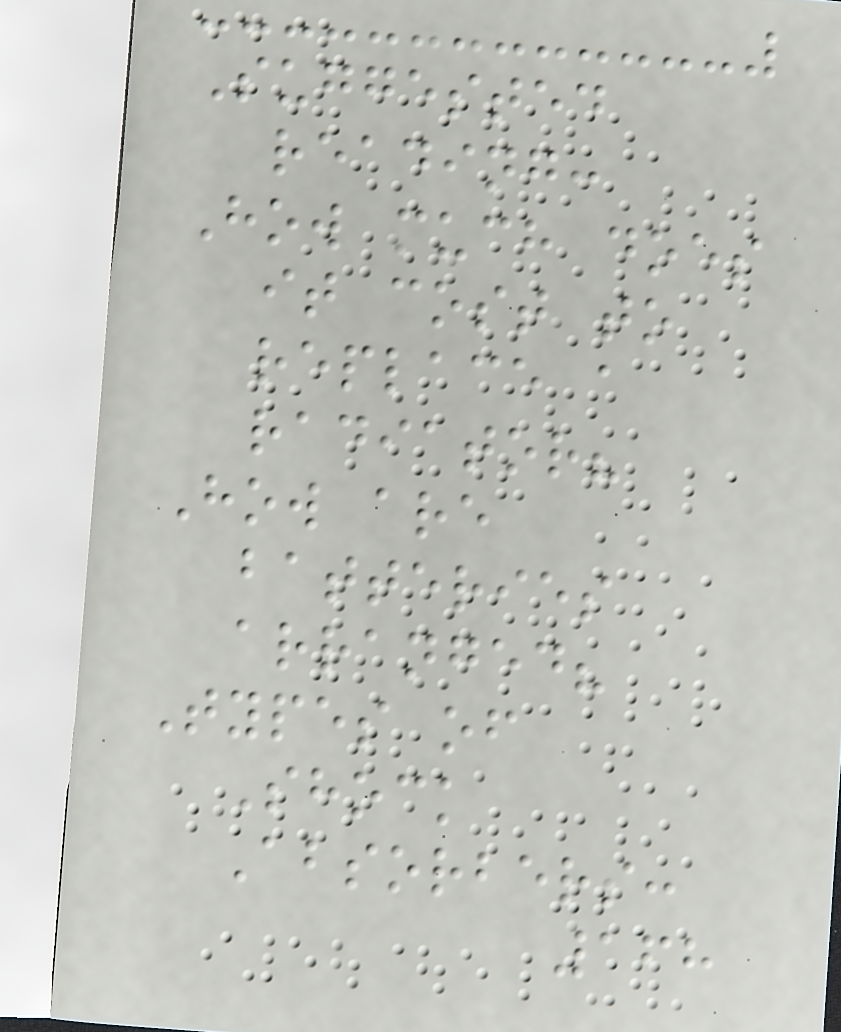Suggested
reading:
How much does
it cost to
replace a
radiator?
How are
batteries
arranged?
Types of
Shock
Absorbers:
168
